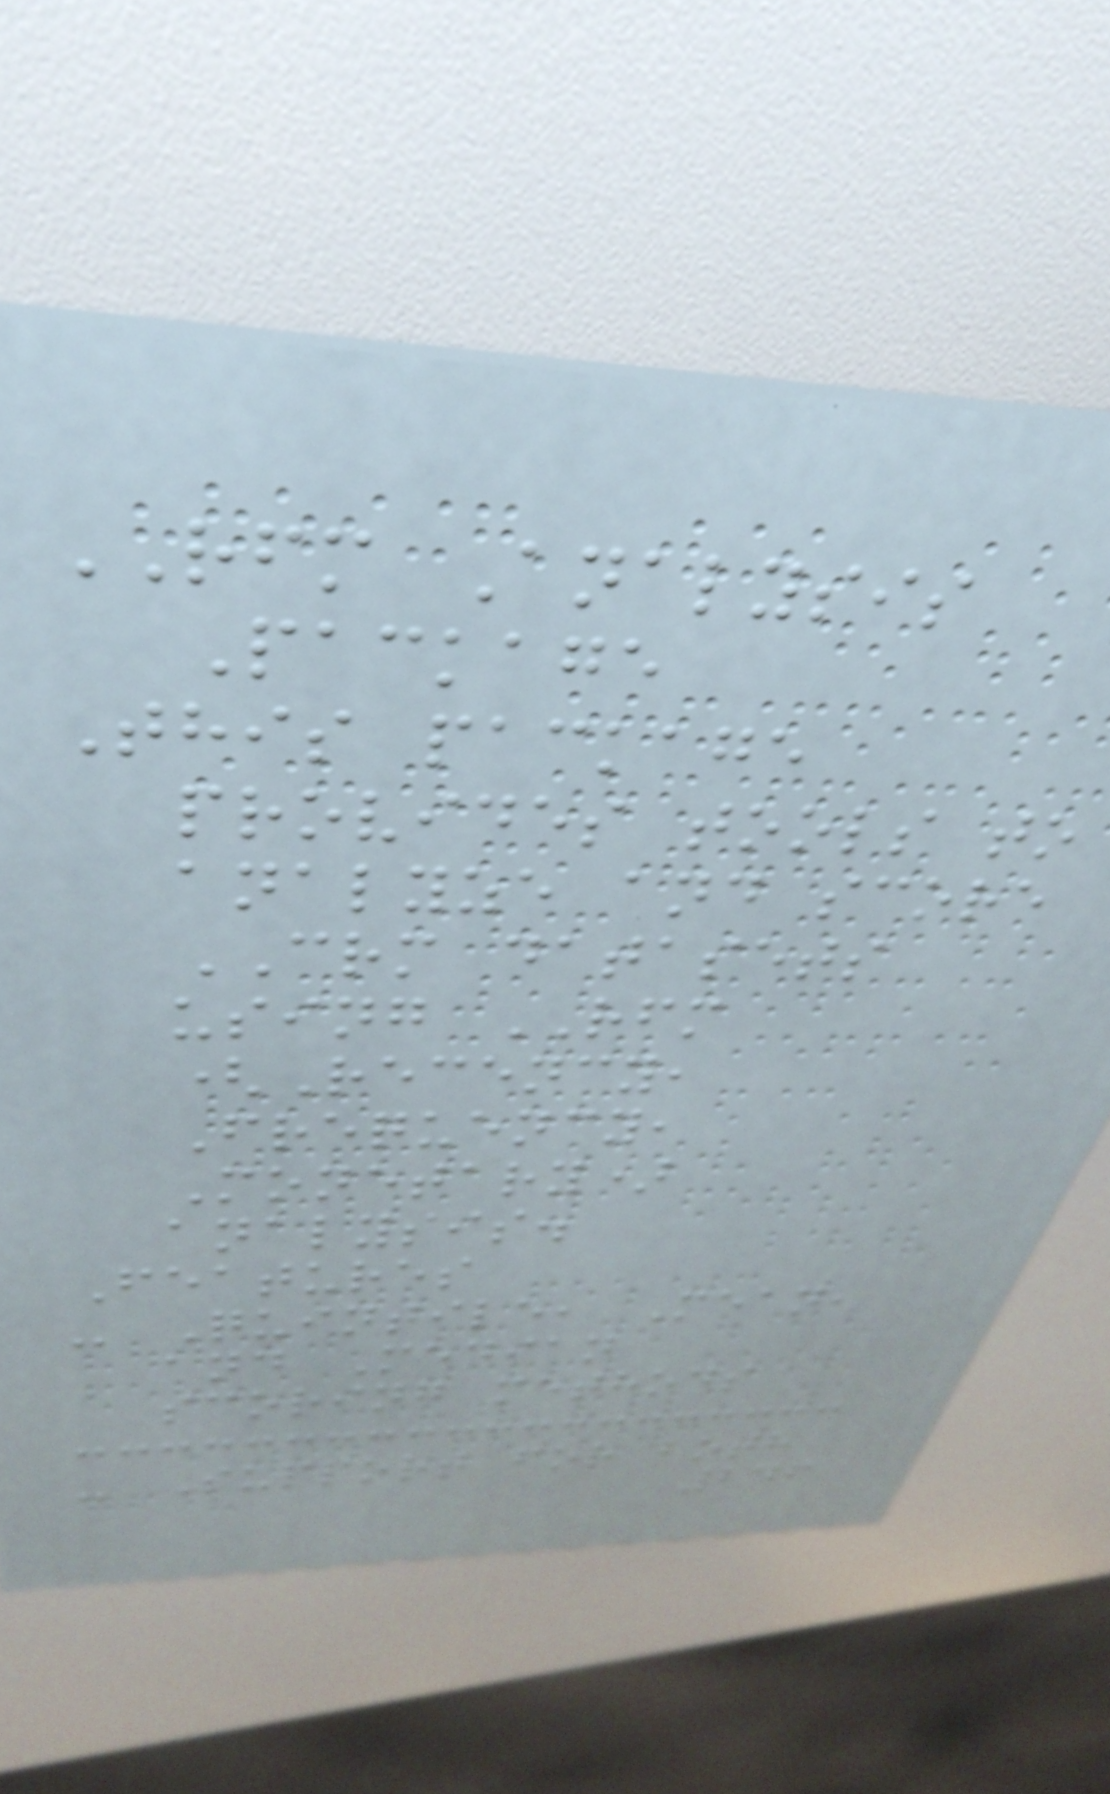RFM Analysis
Package
This package
provides tools to
analyze and score
CRM datasets
using RFM
(Recency,
Frequency,
Monetary)
analysis.
Features
- Quintile, Mean,
and Median
scoring methods
- Support for both
246
